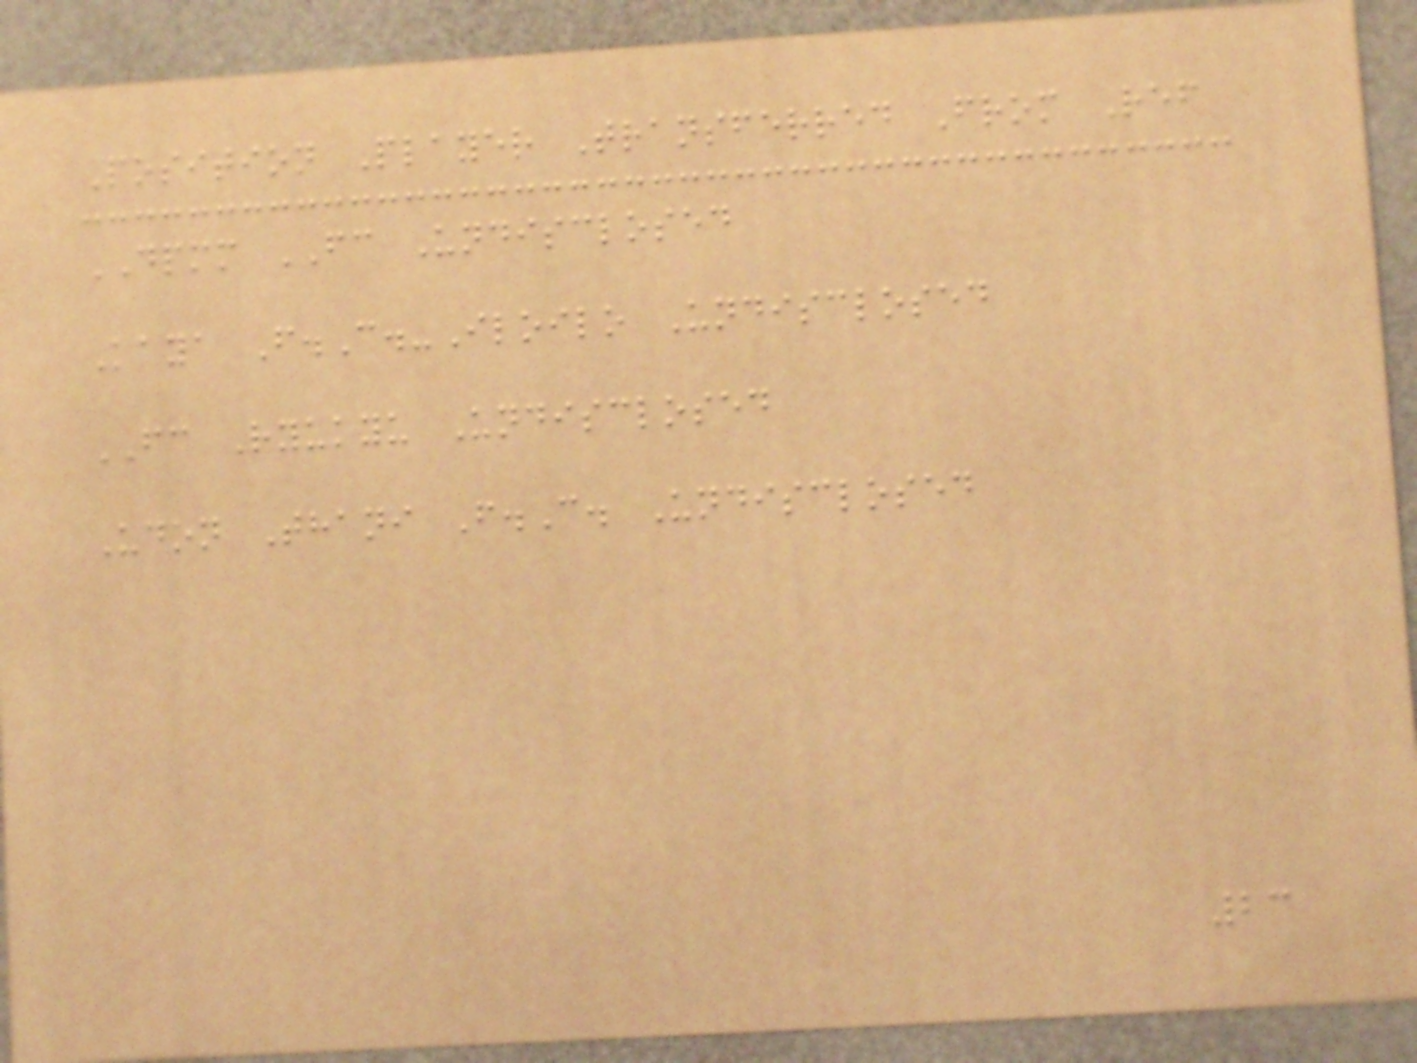Position Player Transferred From Ref
DPMM FC Undisclosed
Kaya F.C.-Iloilo Undisclosed
FC Ryukyu Undisclosed
Udon Thani F.C. Undisclosed
23
